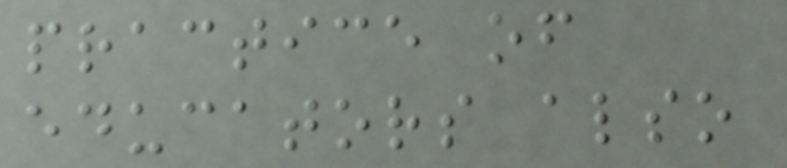practice of
educators also
